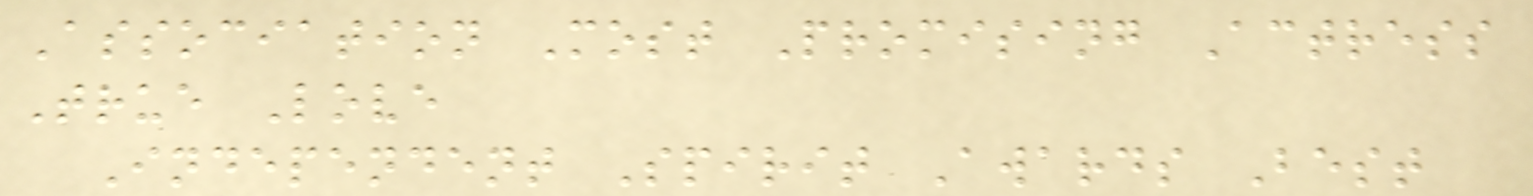Association Most Promising Actress
True Love
Independent Spirit Awards Best
